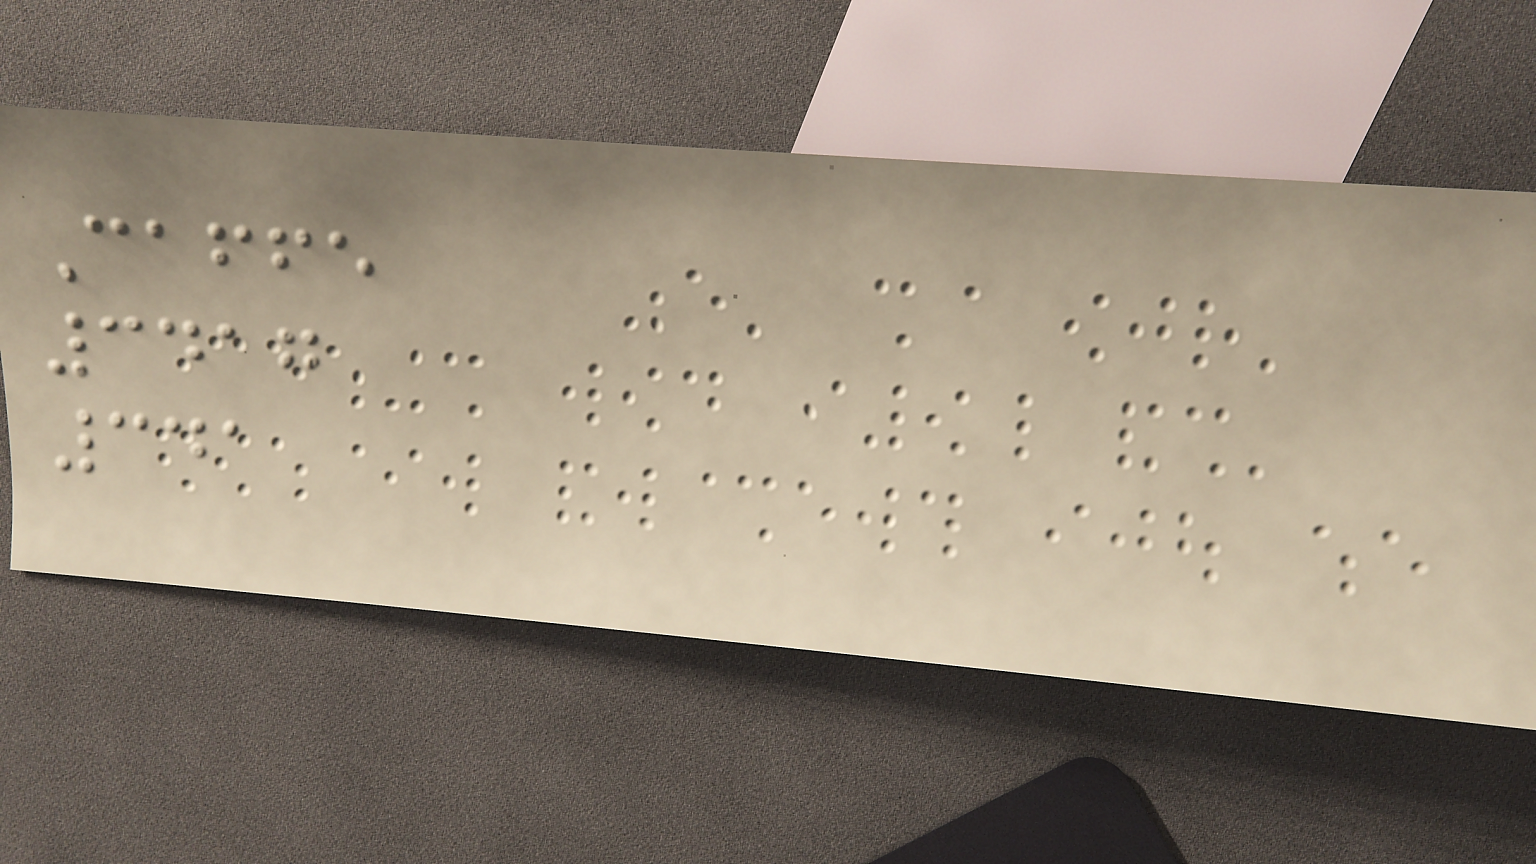Caffe
3417
341
